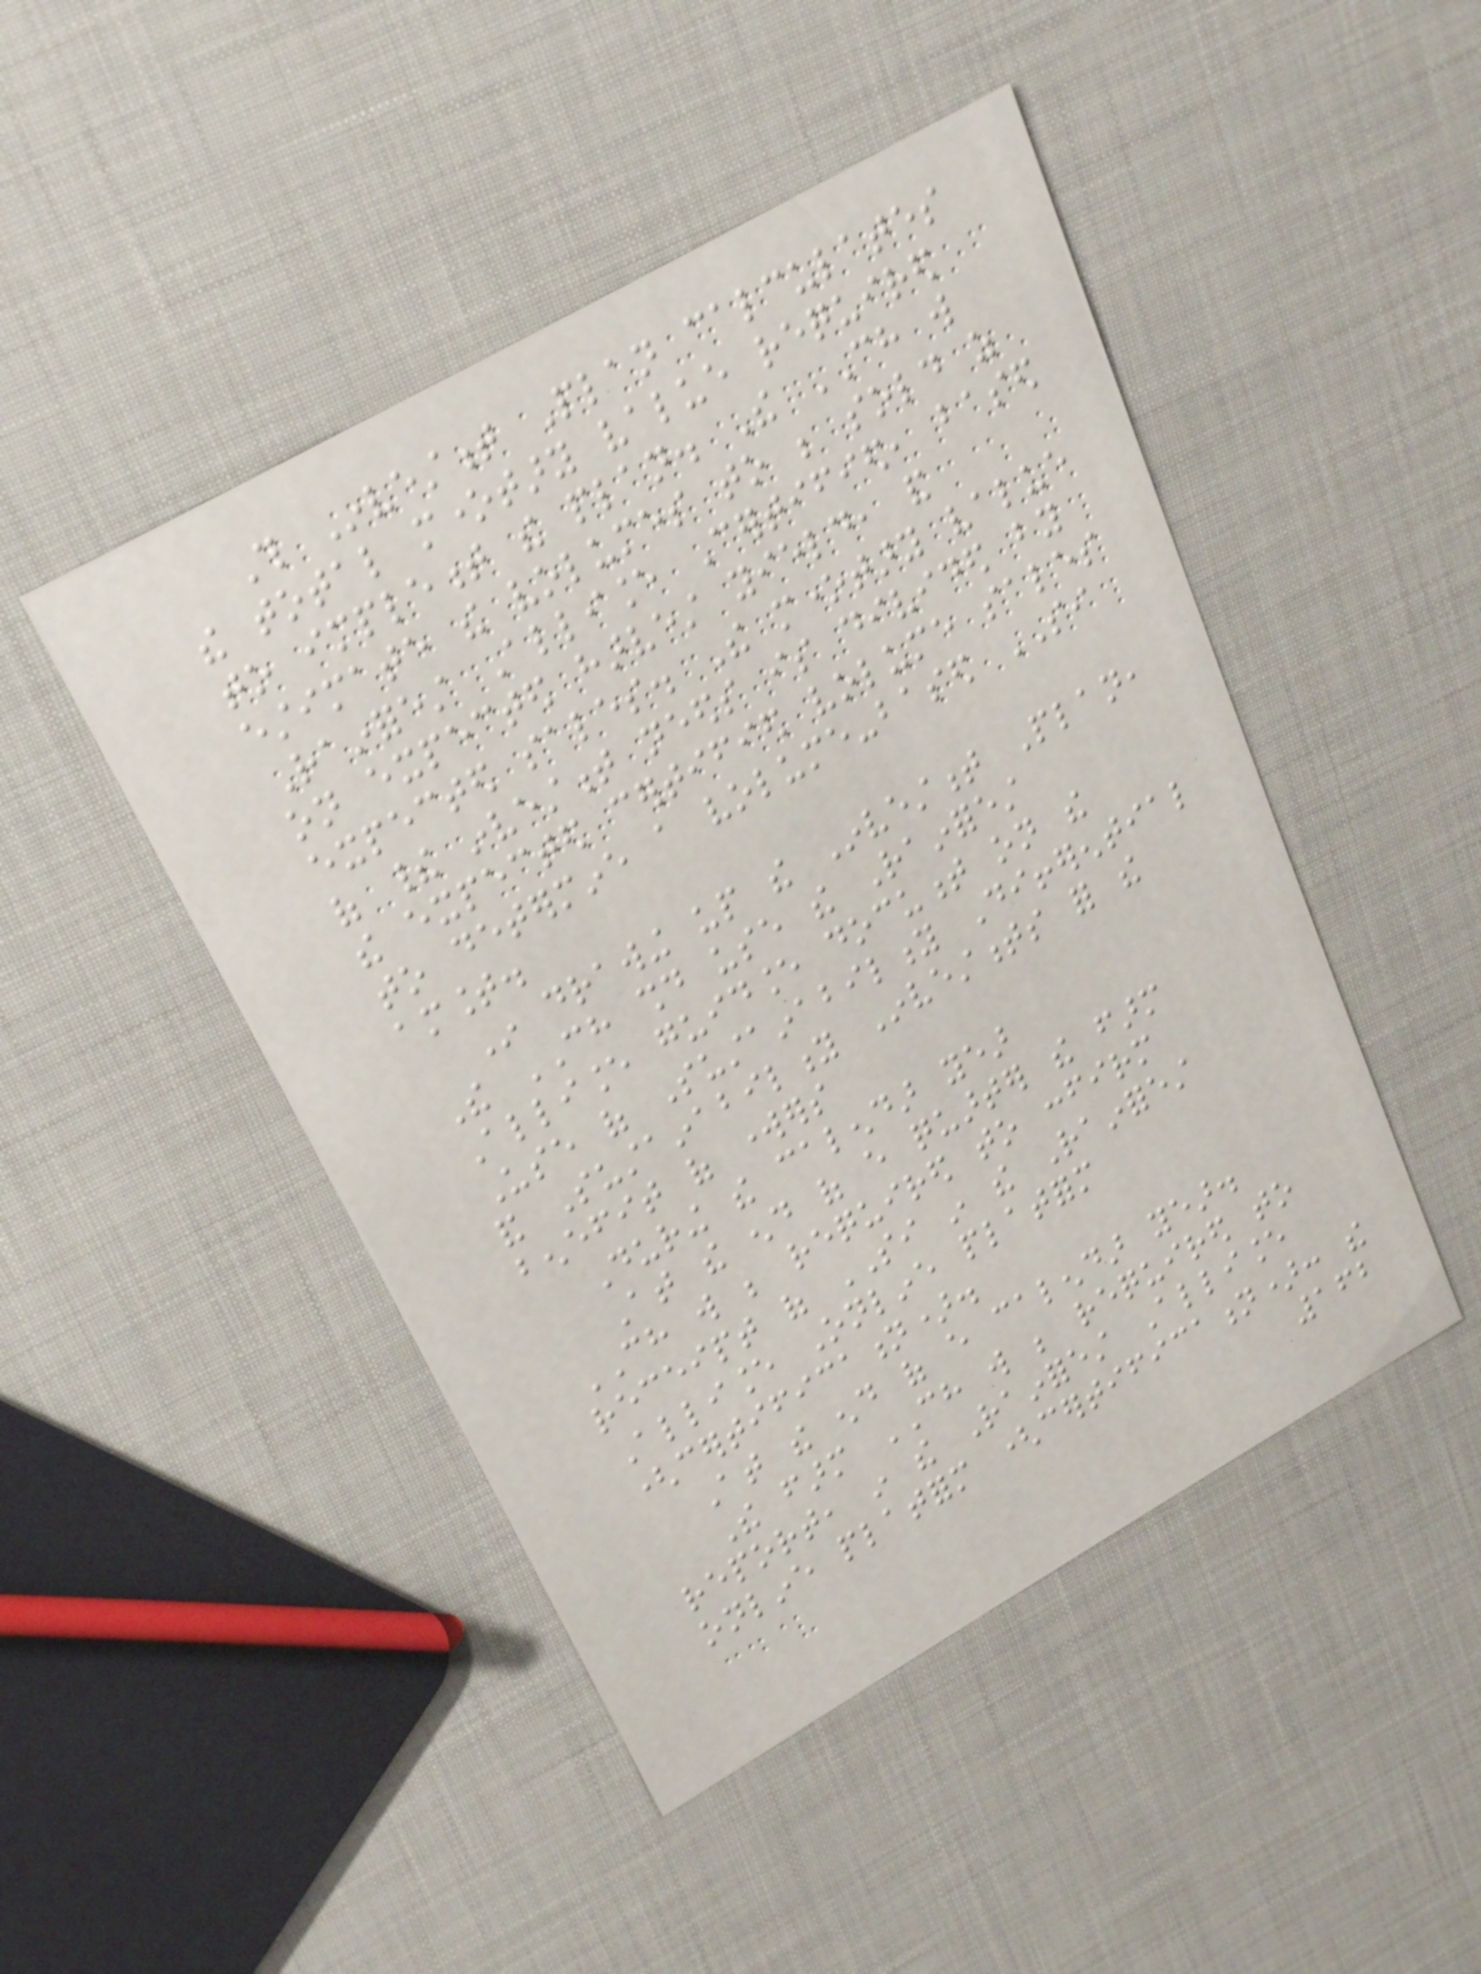This Investment Plan calculates
the total monetary value required
to implement the plan. The CH will
estimate the volumes to be sold as
Rainforest Alliance Certified, based
on expected harvest yield, and
expected sales. The monetary value
of their investment needs is divided by
the expected certified volume sales
to determine a volume-based SI
amount.
In drawing up the Investment Plan,
The CH should use the Rainforest
Alliance guidance document on the
Use of Sustainability Differential
and Sustainability Investments for the
benefit of workers
During the calendar year
At the end of every quarter the farm
CH will be required to confirm
receipt of SI in the Rainforest
Alliance Online platform
(certification).
At the end of every calendar year.
The farm CH will be required to
report, in the Rainforest Alliance
online platform (certification): the
162
